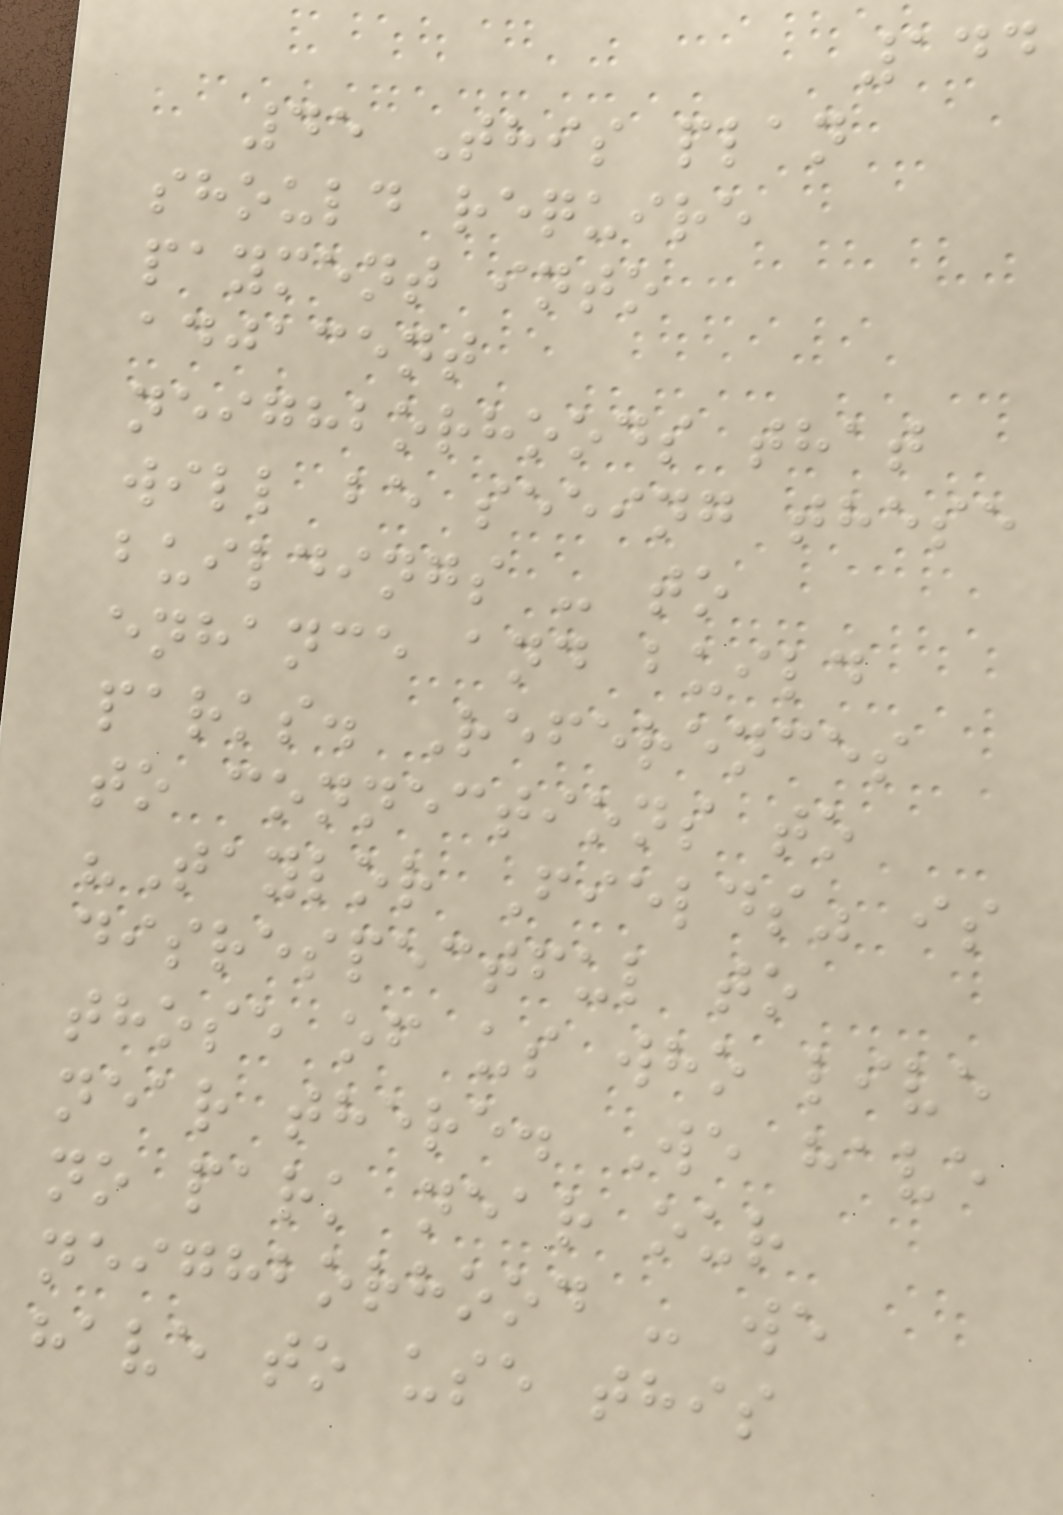144
45 This plan
should require
payment into
adjacent
neighborhoods that
will be seeing these
buildings - to
enhance and build
parks. References
to connections to
"Taylor Fields" is
disrespectful to
those of us who live
near there. We have
no park near our
neighborhood - we
have to use this
